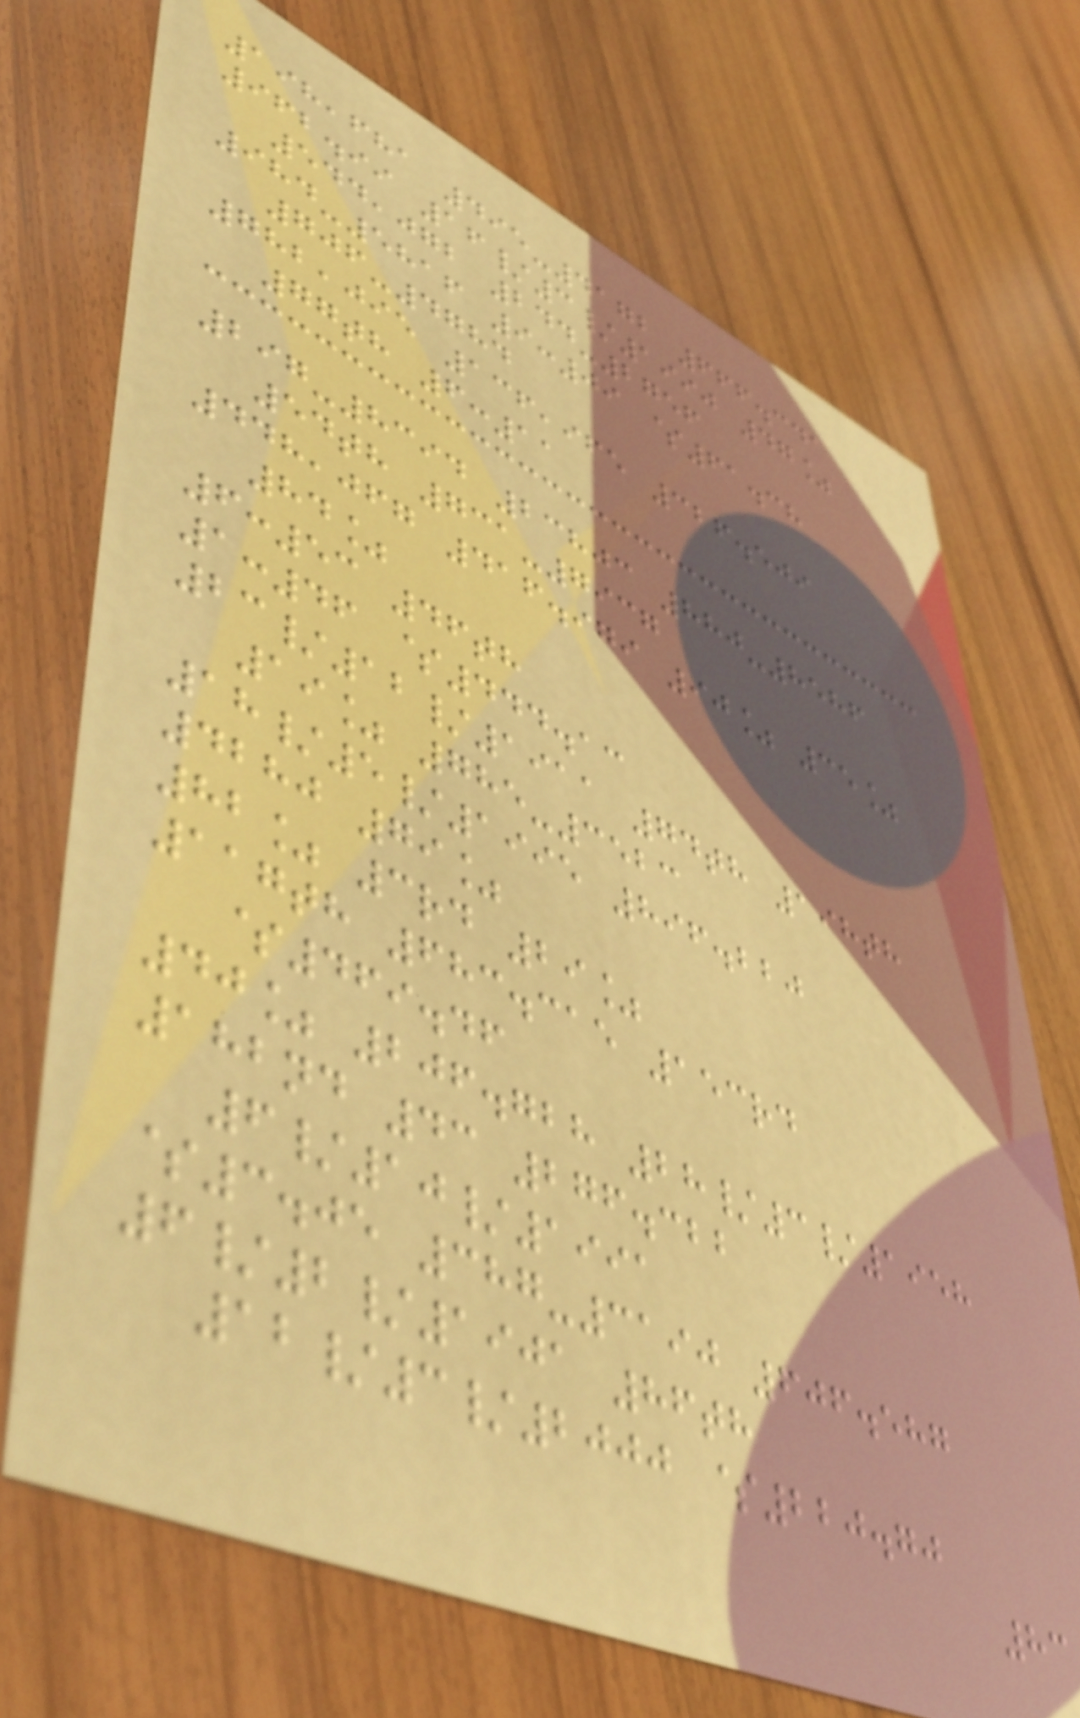198,681 495-4172 666.341
962.99 16/3/1990 47%
544,072 244-2756
984-5816 9:09 $61.38
706-4784
782,095 136,965 326.509
77th 6:11
297-8394 23803 880-8586
54th 731-7937
448,067 416.979 90% 35%
84%
6:53 46th
1:46 $444.13
23/12/1911 74th 198th
19% 785-3523
18/5/1995 896.220
4280 79%
82% 3rd 29%
117th 683.315 153rd
$469.46
40% 206.728 28/3/1958
182nd 43 276.322
6/10/1991
$3.05 387-3190 606.587
6/2/1901 86th
12/3/2000 $220.70
83
